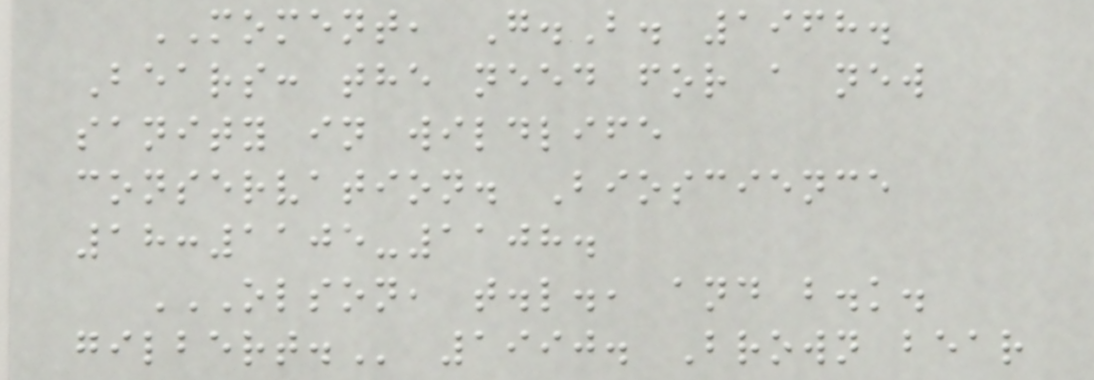MOMENT, G.B. 1968.
Bears: the need for a new
sanity in wildlife
conservation. Bioscience
18:1105-1108.
OLSON, T.L., AND B.K.
GILBERT. 1990. Brown bear
